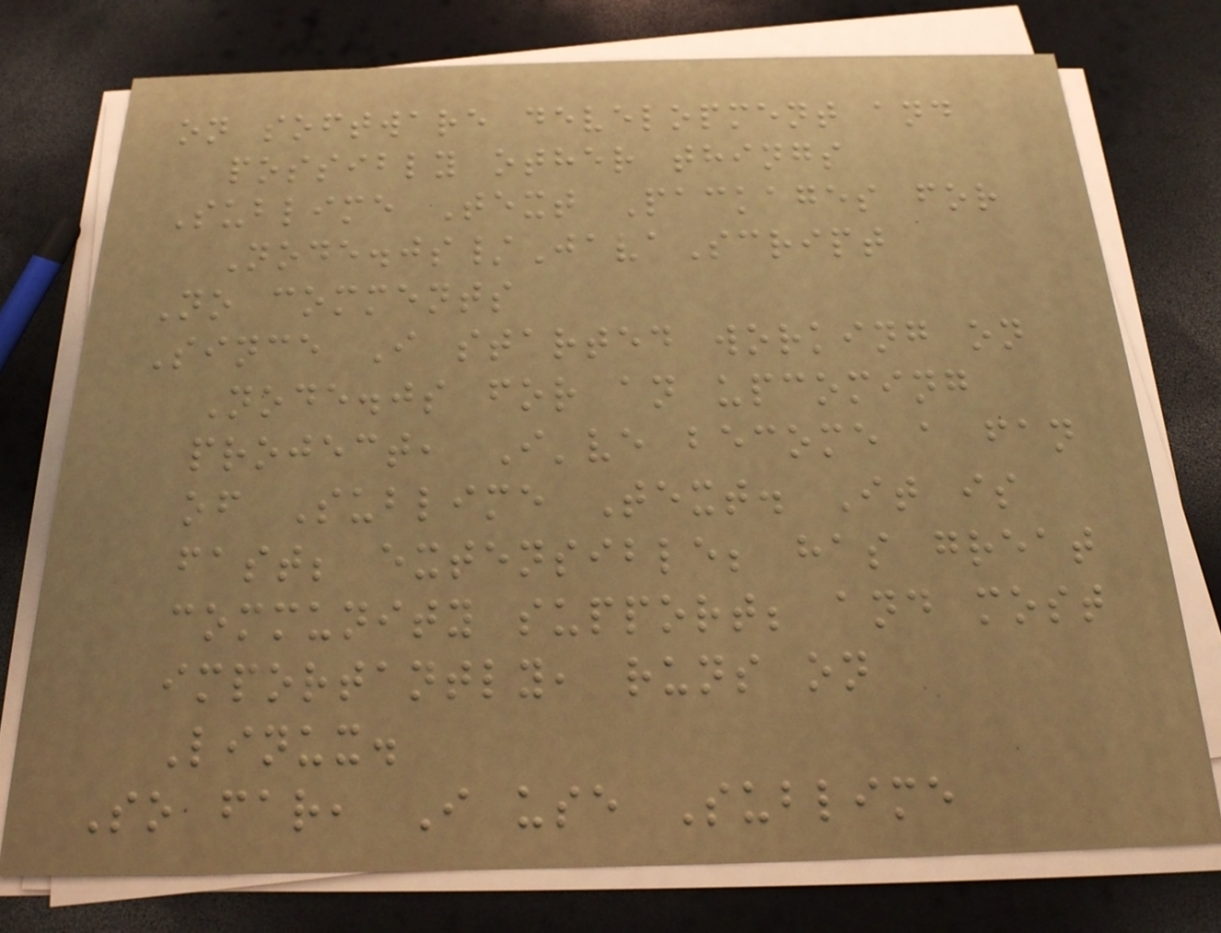on software development and
possibly other things
Sublime Text Packages for
Node.js/JavaScript
No comments
Since I started working on
Node.js for an upcoming
project, I've become a fan
of Sublime Text. It is
fast; extensible; has great
community support; and most
importantly, runs on
Linux.
So far, I use Sublime
